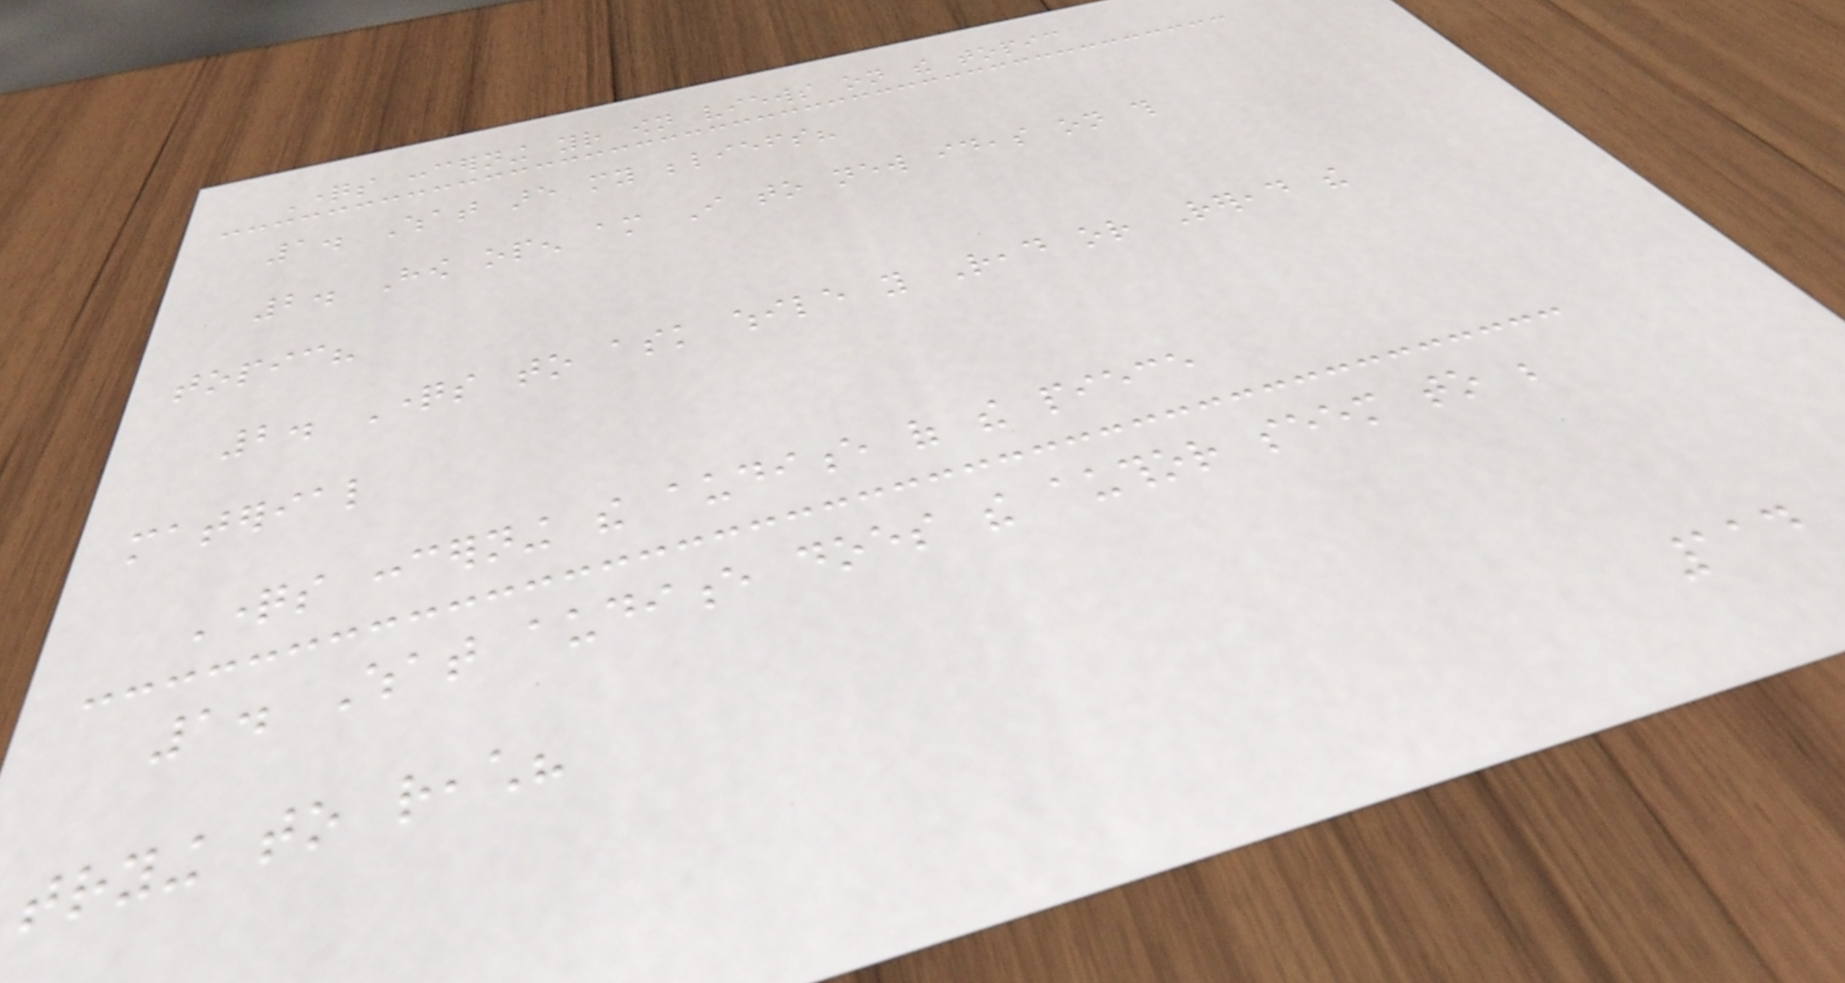Questions concerning your own views on the topic
1. What are my beliefs?
2. How open am I to new ideas on this
topic?
2. Questions to ask while you Read or Reread the
material
Questions concerning the audience of the piece
1. What audience does the author seem to be
trying to reach?
114
